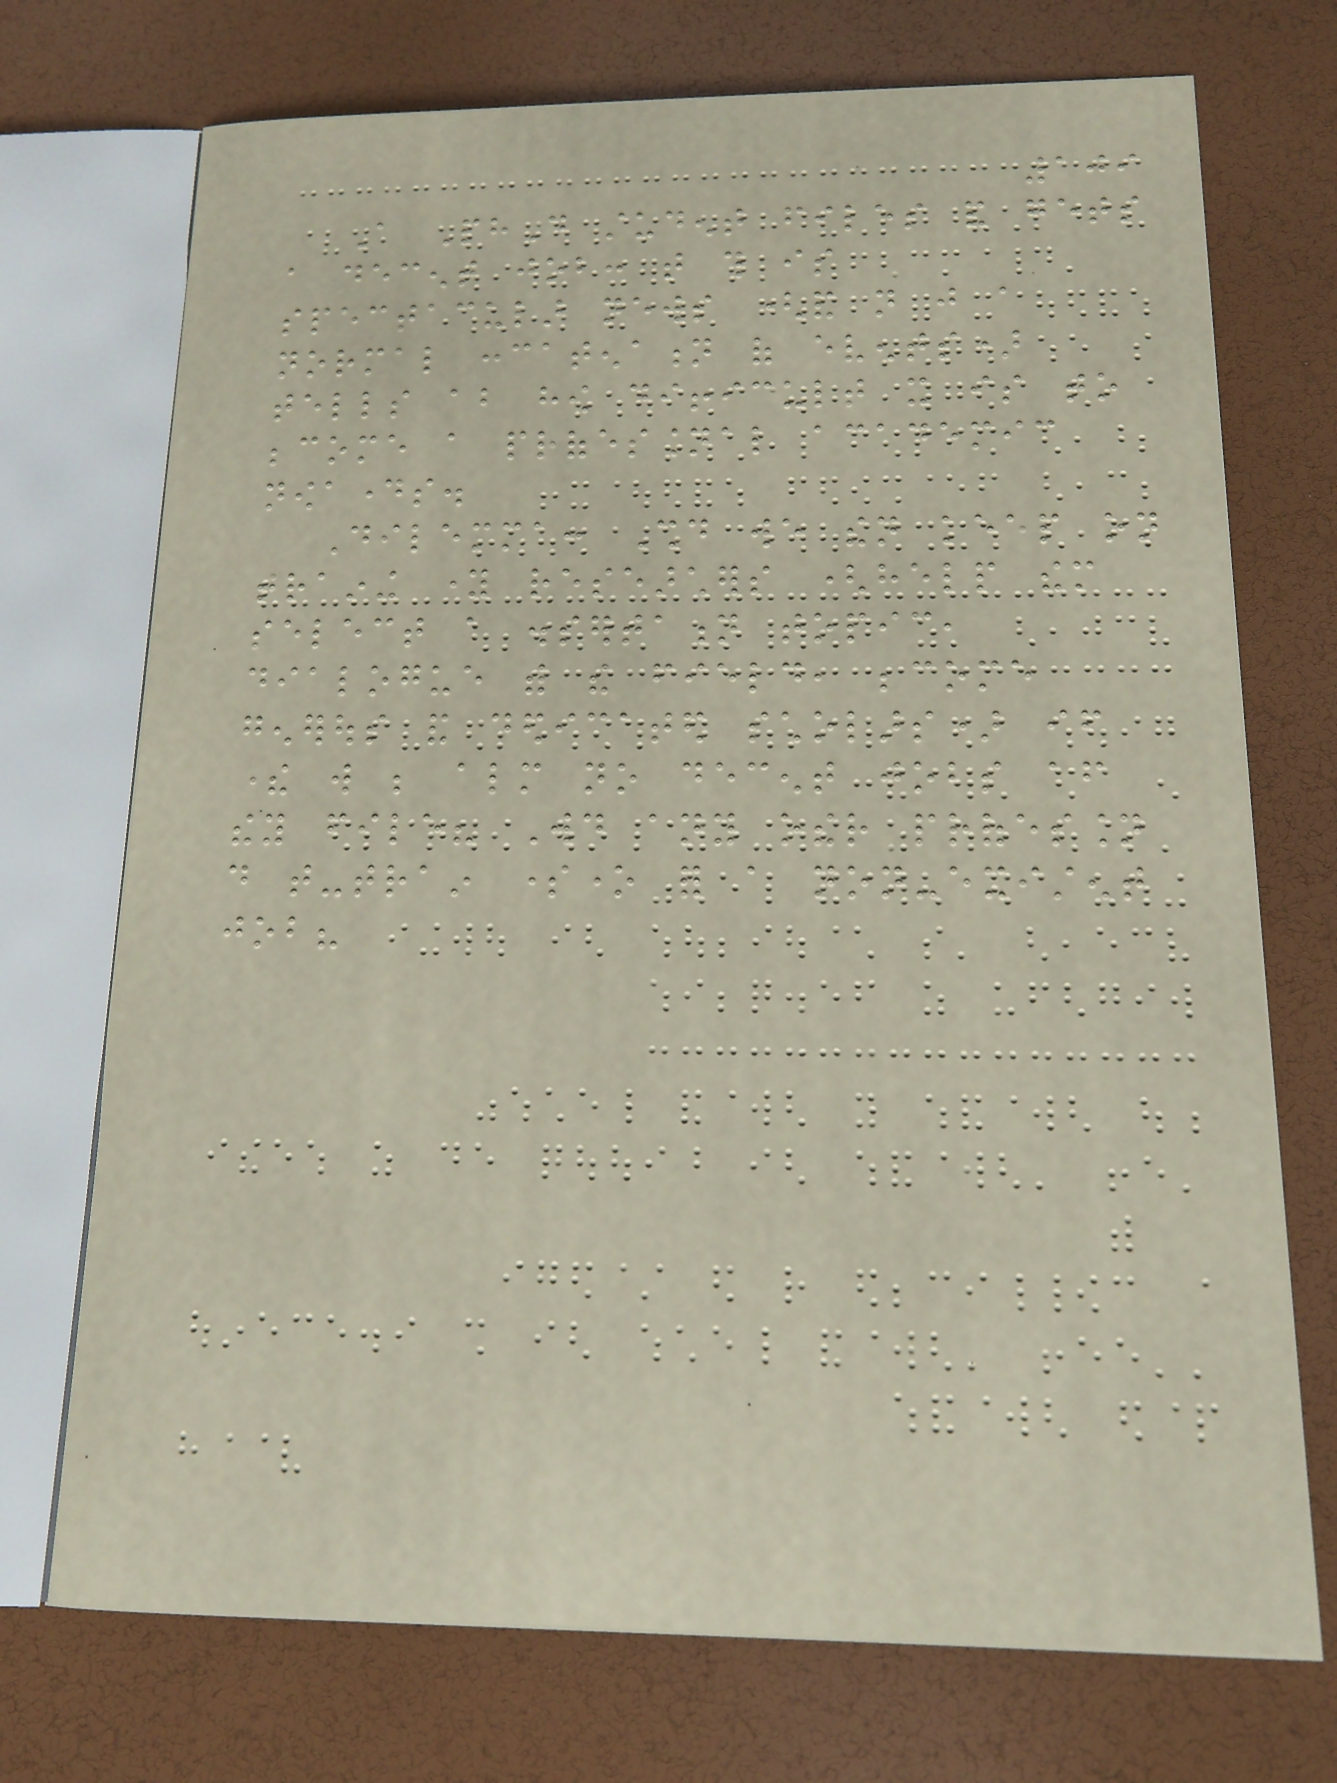109
A PhD student files and gets
a decent job: that this is
spectacular news (and not just a
normal concatenation of events)
tells about how difficult it is to
become a professional academic
nowadays.
Dilemma: Should we then keep on
training young researchers (help them
select a dissertation topic,
dialogue with the field, become
generous and dedicated scholars) if
there will be almost no decent jobs after
they file? Would any other profession
do that-train someone for a non-existent
job?
